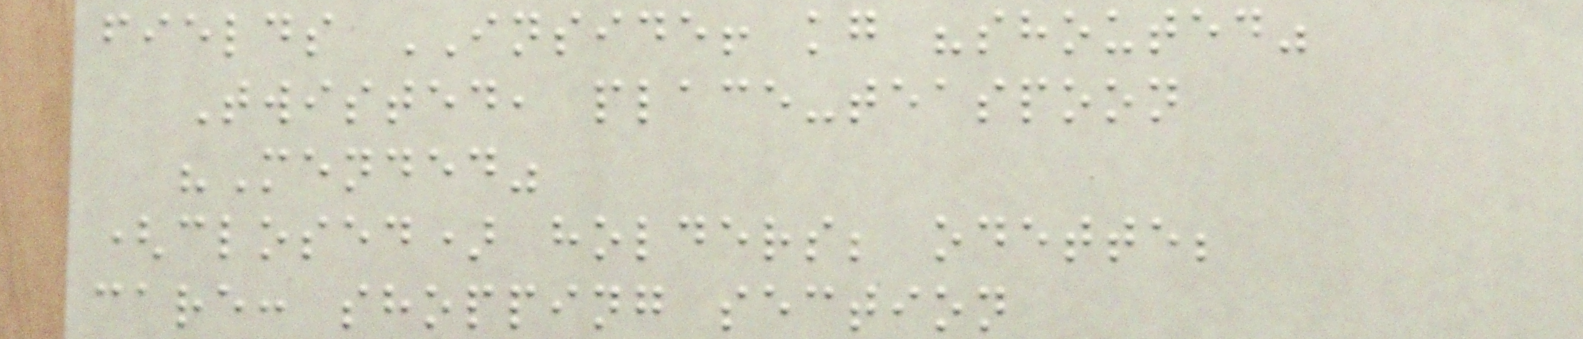fields INSIDE! kg "shouted"
Twisted, place-teaspoon
"Mended"
(closed) holders; odette;
care: shopping section
